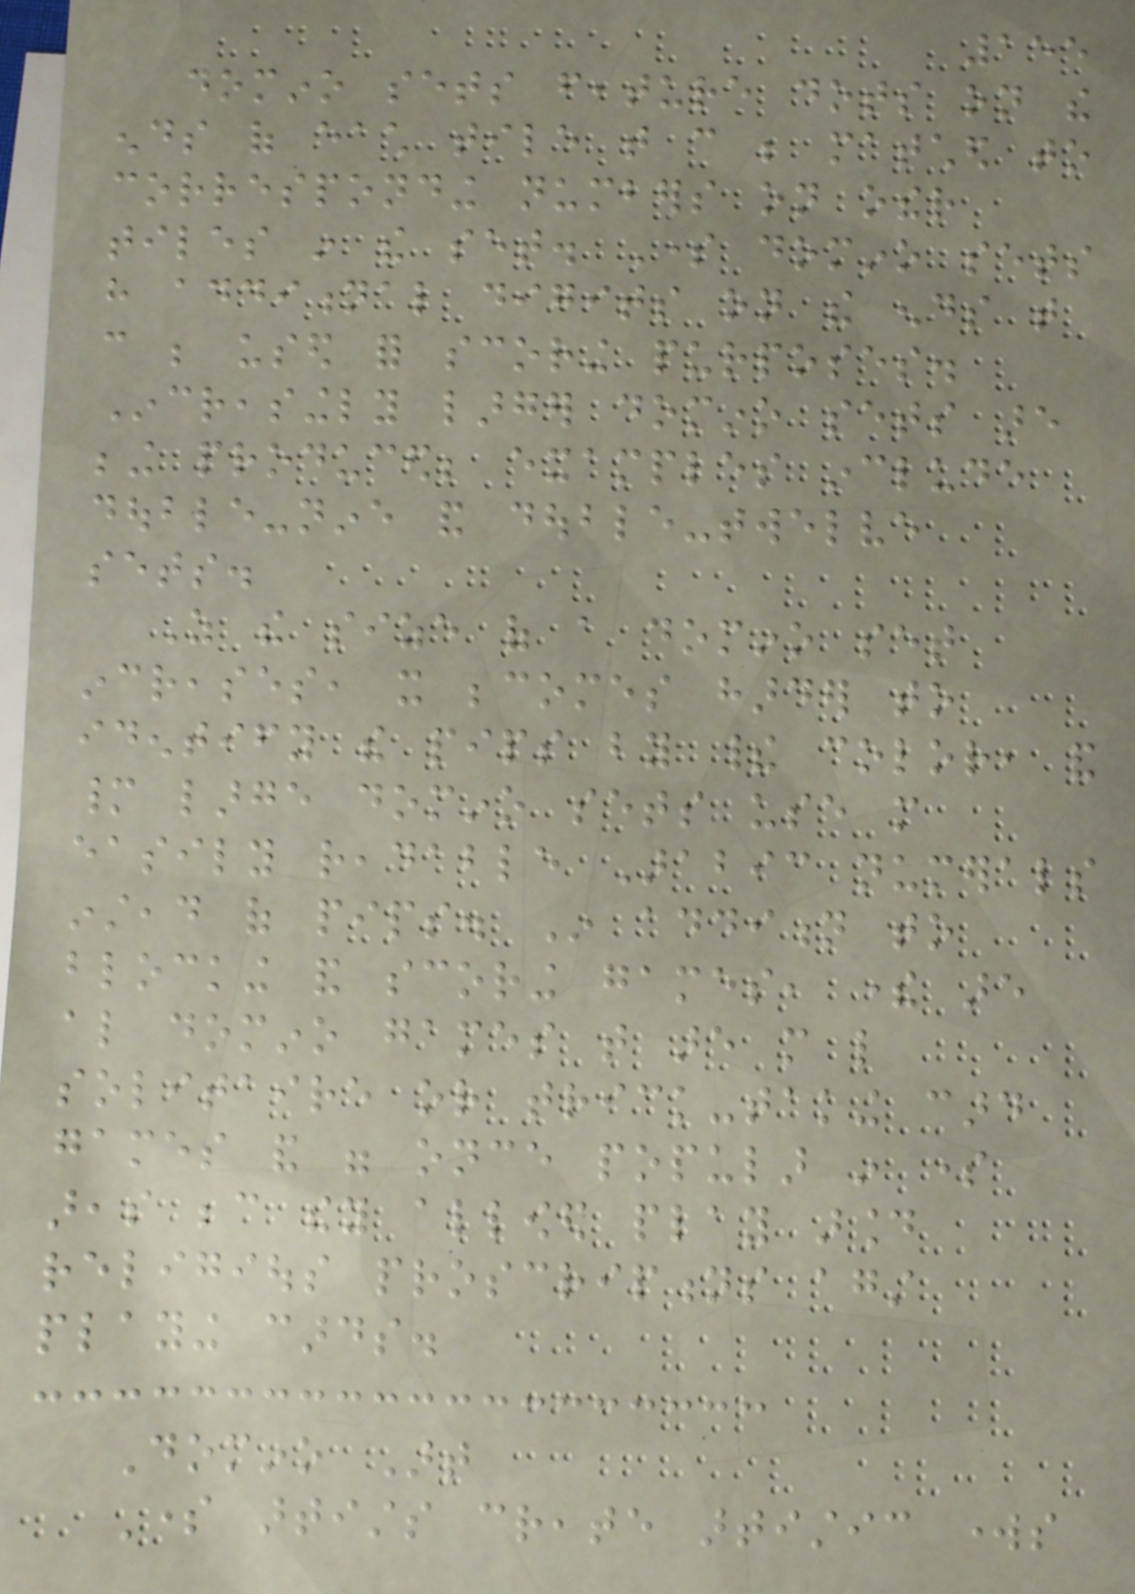155
domino sets feature dots on the
ends of each tile that can be matched to
corresponding numbers on other
tiles in the set. Some domino sets
have additional digits on the ends that
can be used for scoring purposes.
Increasingly larger domino sets are
being produced; examples include
double-nine and double-twelve
sets.
As the size of a domino set
increases, it becomes harder to
identify the pips by their color, and
many large domino sets use more
easily readable Arabic numerals
instead of pips. In addition to
blocking and scoring games, there are
also domino games that are more like
solitaire or trick-taking card
games and were once popular in some
areas because they allowed play around
religious proscriptions against
playing cards.
Domino Art
Some artists create artistic works
